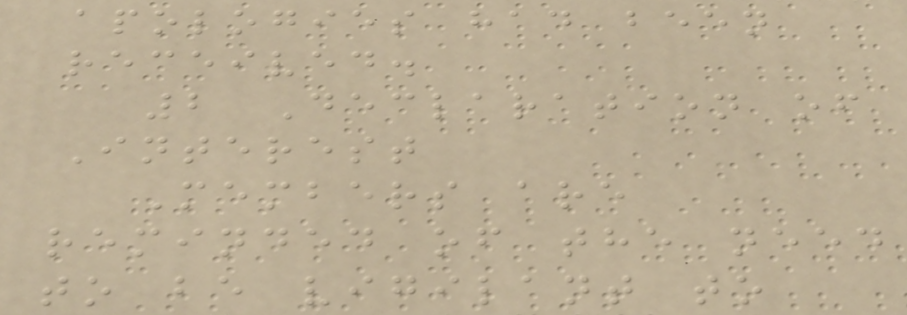apologies had been
received.
2 Declaration of
Interest
Members are
reminded of the need
to be vigilant to
